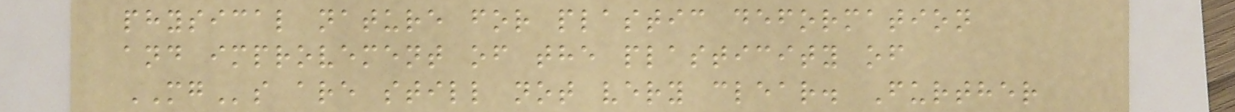physical nature for plastic deformation
and improvement of the plasticity of
MGs are still not very clear. Further
